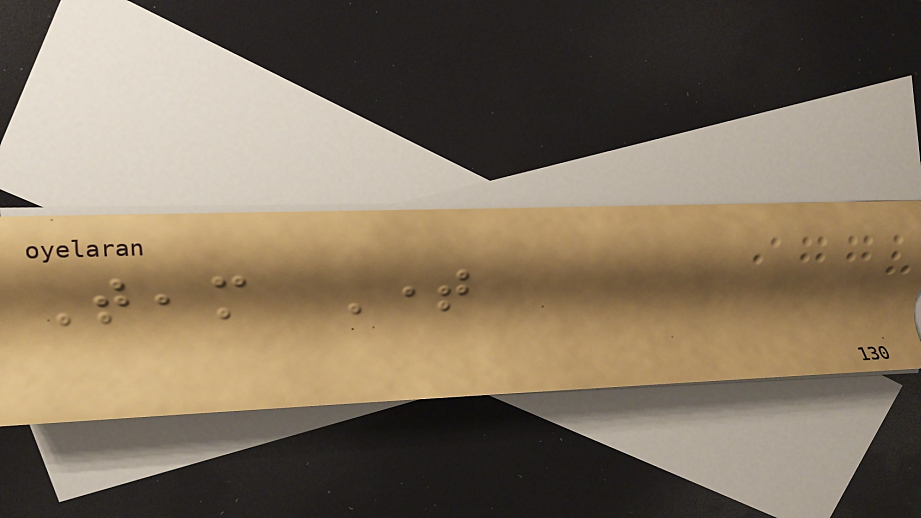Team Time
